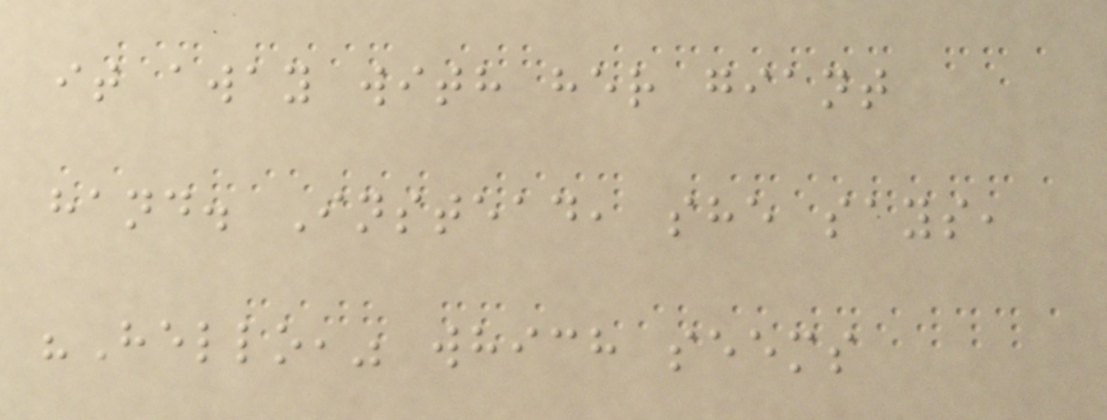it away with her giant
hand. Instead, she says,
"Hello," which seems
